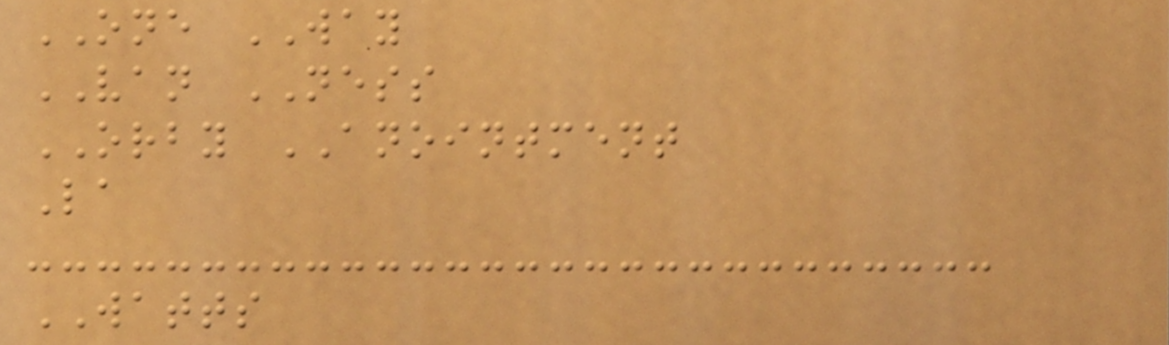ONE WAY
VAN NESS
ORBY ANOINTMENT
La
WATTS
